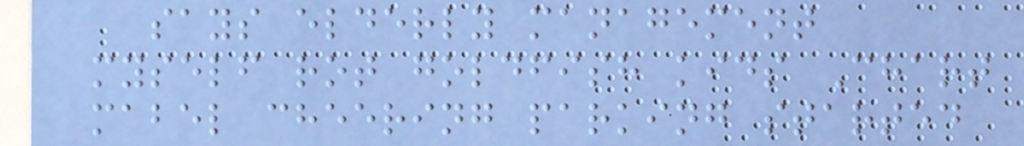says elderly management
myself rot goldfish kids Chart
mabel cheering parking started
